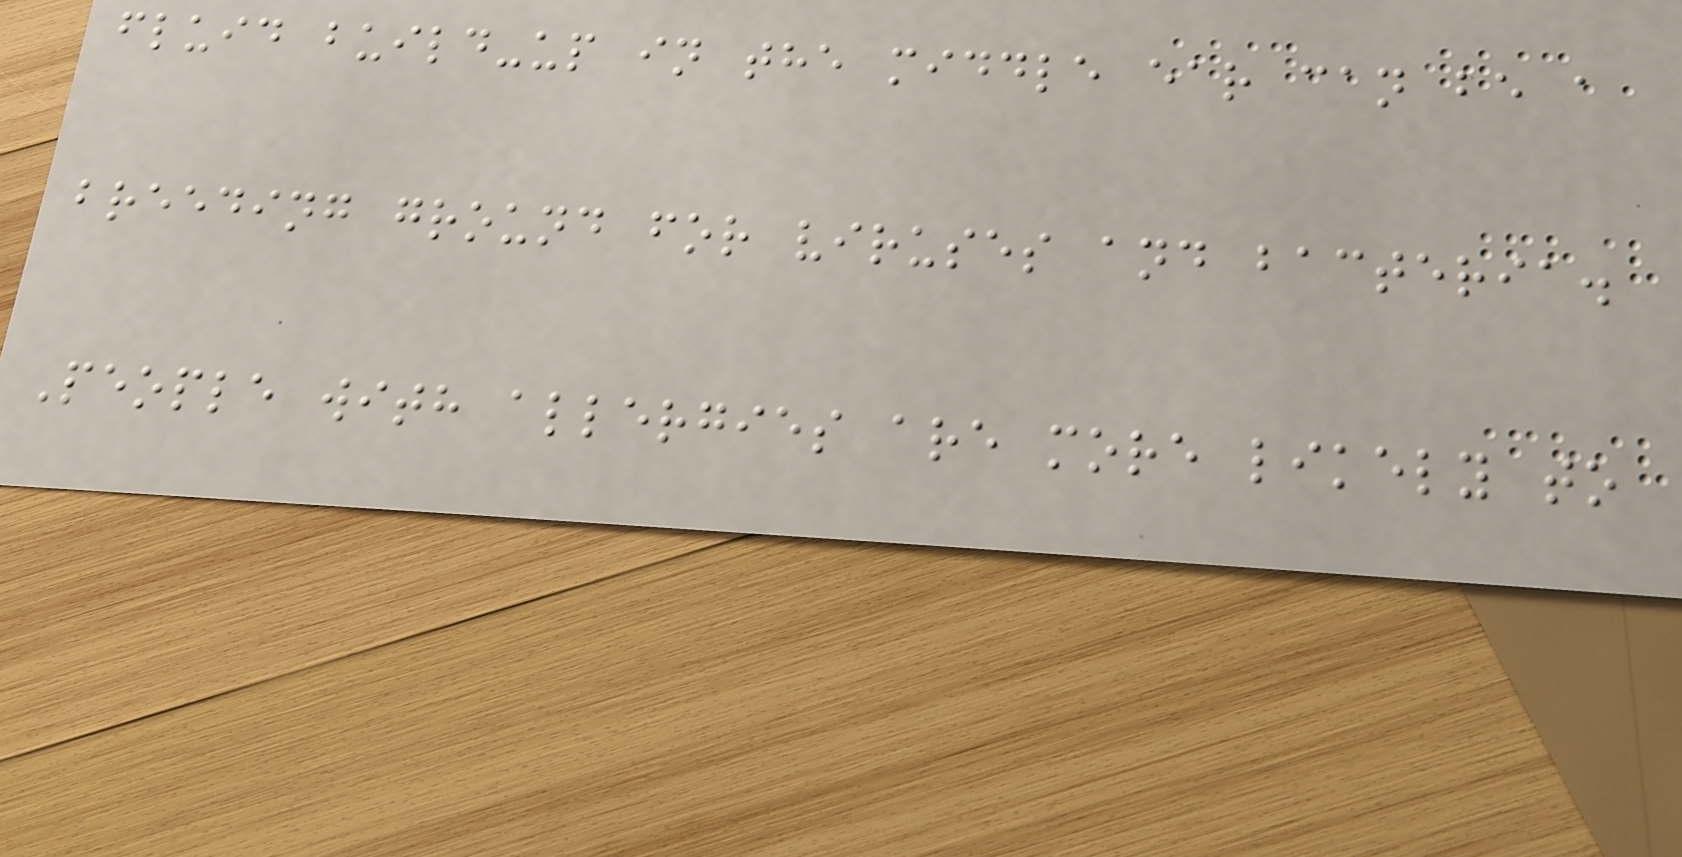fluid build-up in the middle ear can be a
breeding ground for viruses and bacteria.
People with allergies are more likely to
